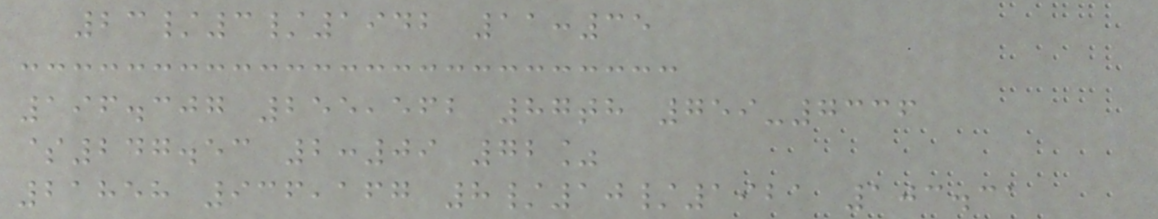23/3/1942 11:35
196.307 255,562 87th 759-7336
$247.53 2:09 72%
21858 936,167 8/10/1921 103.31
